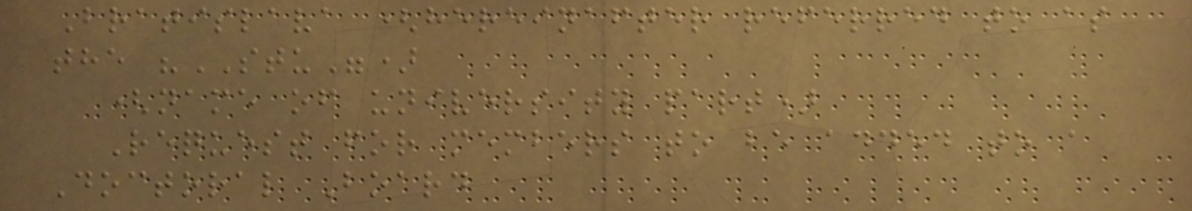Bratislava (hereinafter referred to as
the "STU")
(name of university part)
Request for members to be added to a
Doctoral Board
